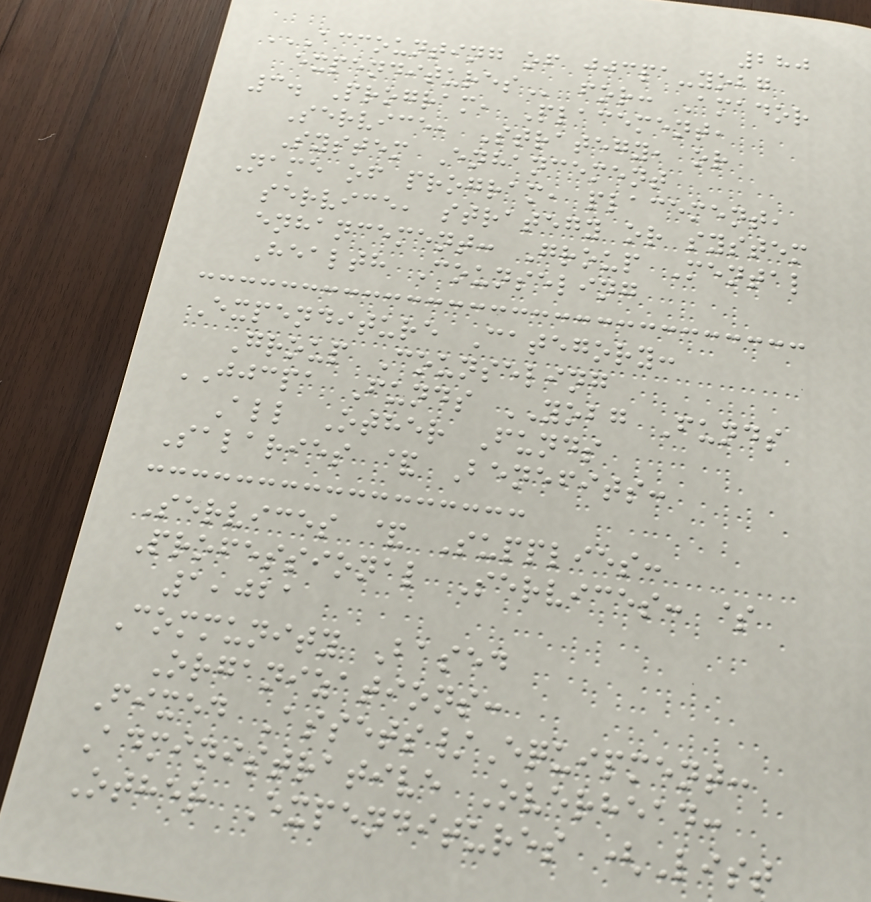280
ACCOUNTING OF JJCPA-YOBG
EXPENDITURES for: Amador
3. Program, Placement,
Service, Strategy, or
System Enhancement
Name of program, placement,
service, strategy or system
enhancement: Group Mental
Health Counseling
Expenditure Category:
Group Counseling
JJCPA Funds YOBG Funds
All Other Funds
Salaries & Benefits:
Services & Supplies:
Professional Services: $
1,021
Community Based
Organizations:
Fixed Assets/Equipment:
Administrative Overhead:
Other Expenditures (List
